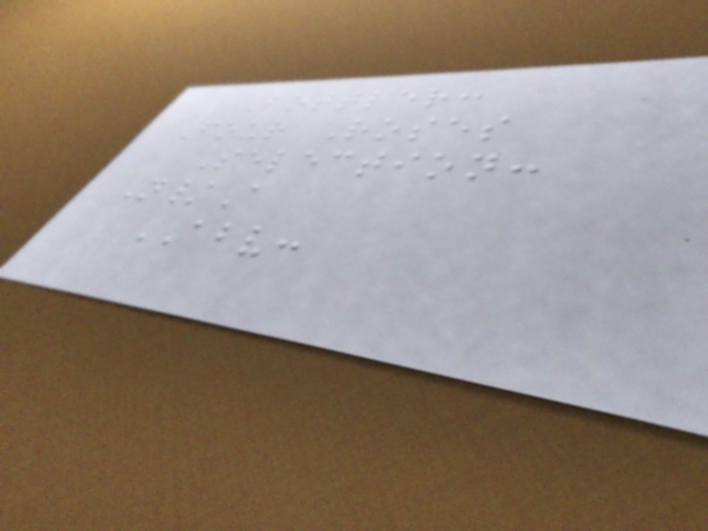Bottler:
Four Roses
Selection:
N/A
ABV:
